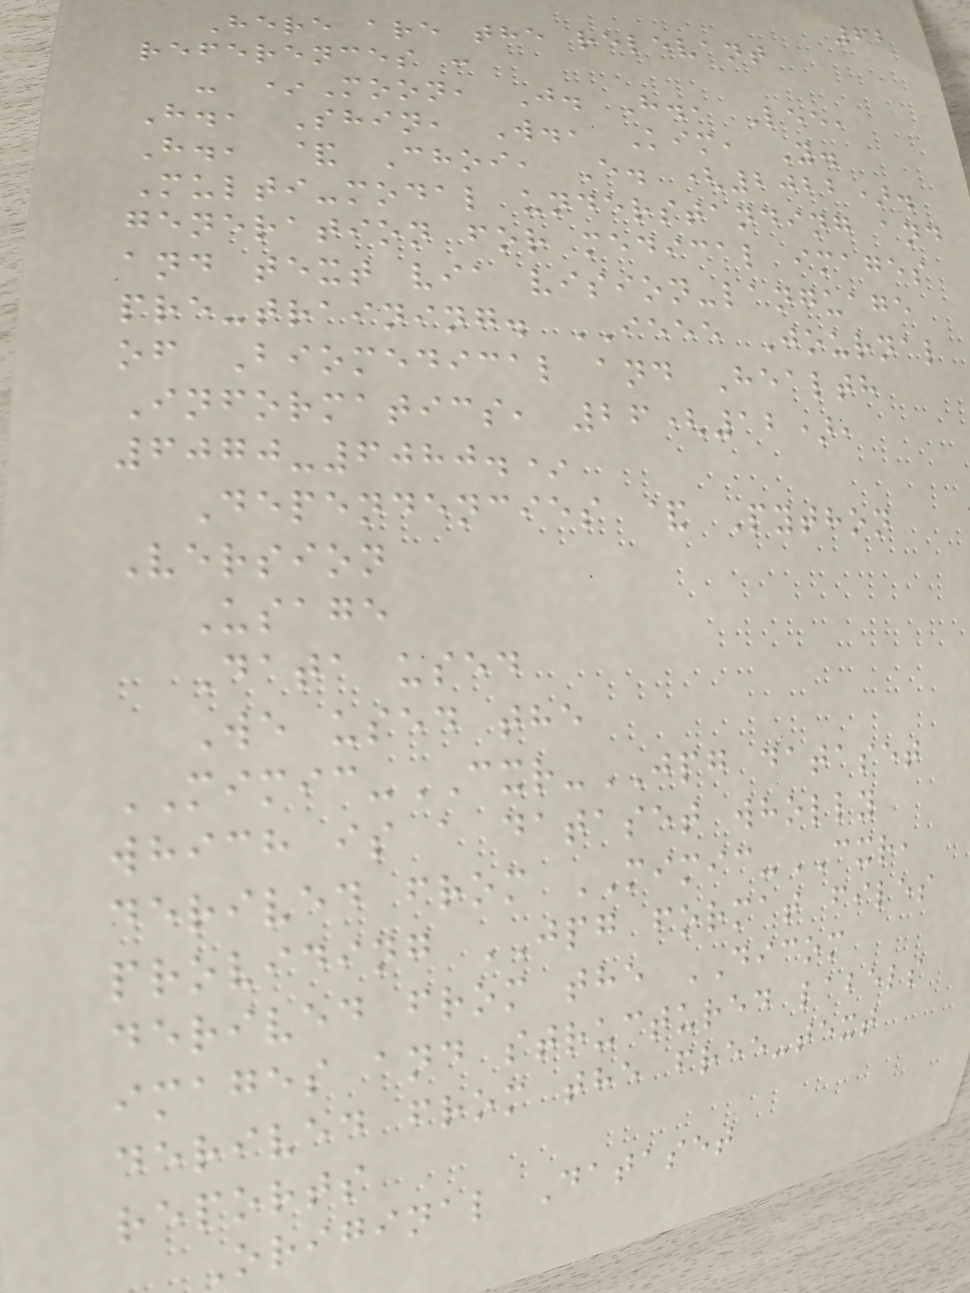62
Here are the relevant
references :
- *Moon, J. H., Lee,
H., Shin, W., Kim, Y.
H., & Choi, E. (2022).
Multi-modal understanding and
generation for medical images
and text via vision-language
pre-training. IEEE Journal
of Biomedical and Health
Informatics, 26(12),
6070-6080.*
Dependencies & Python
Version
Usage
Data used
We used the
MIMIC-CXR-JPG dataset
which is a dataset wholly
derived from MIMIC-CXR,
providing JPG format files
derived from the DICOM
images and structured labels
derived from the free-text
reports
Original Dataset
